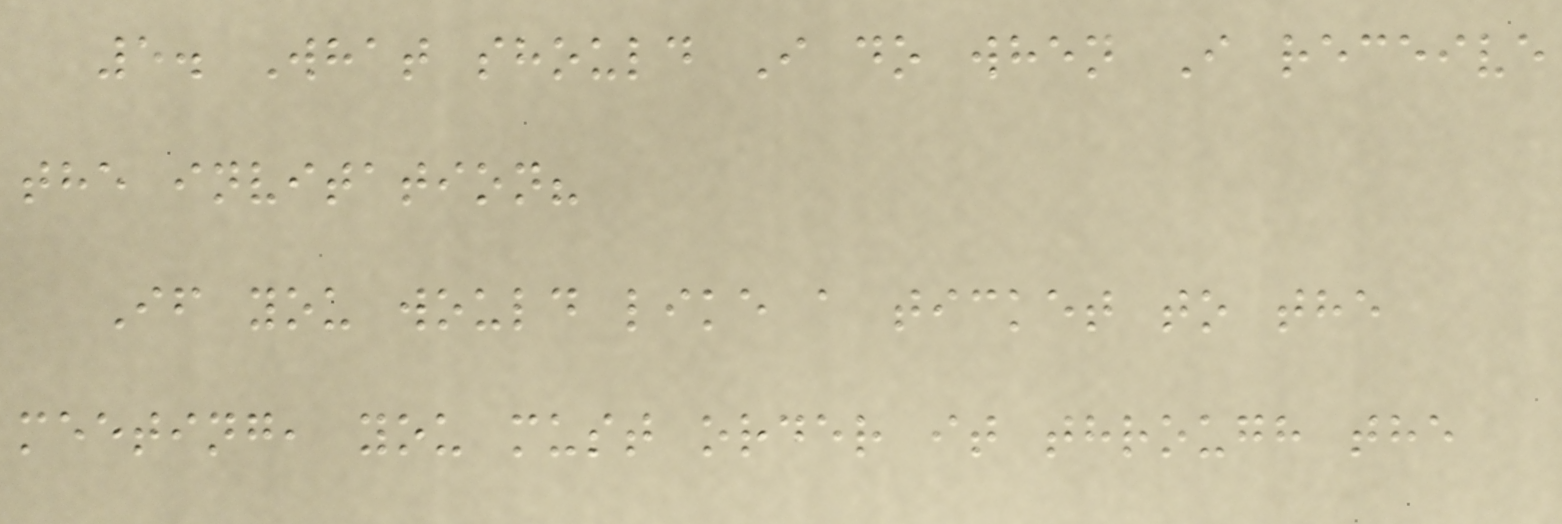5. What should I do when I receive
the invitation?
If you would like a ticket to the
meeting, you must order it through the
